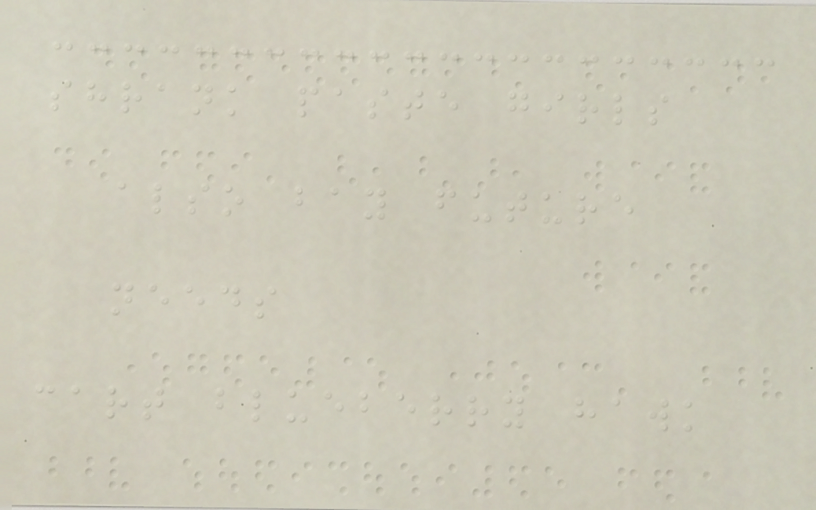shrank paste girls
also bay future
needs
cart blueberry hawk
